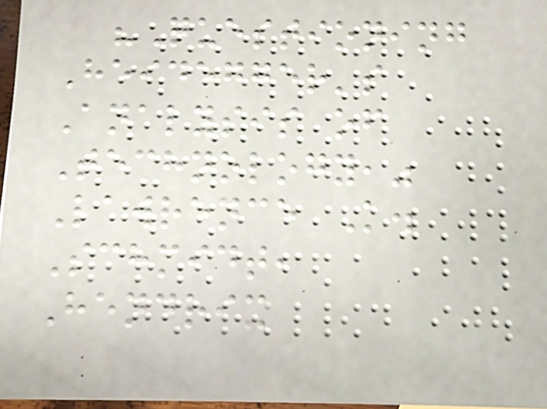"Questioning
Heidegger's
Analysis of
Technology,"
Lawrence K.
Schmidt,
Hendrix
